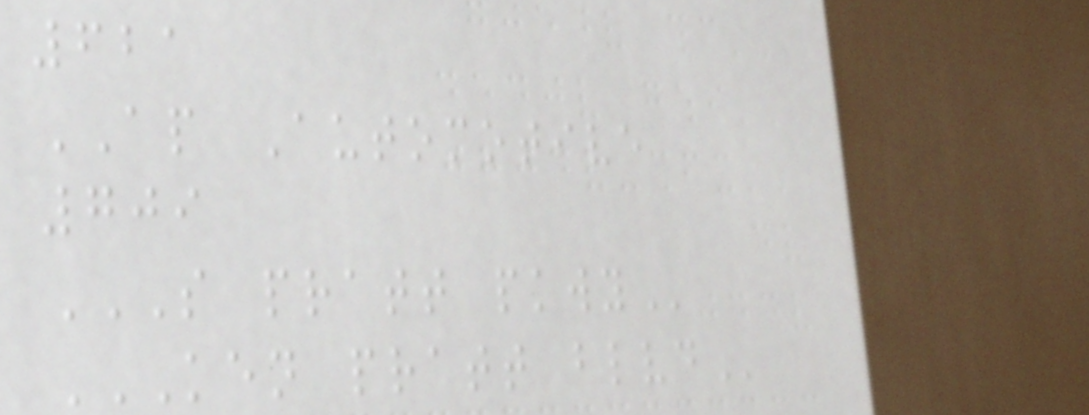621
AP Automotive
709
S PRATT PKWY
KEN PRATT BLVD
